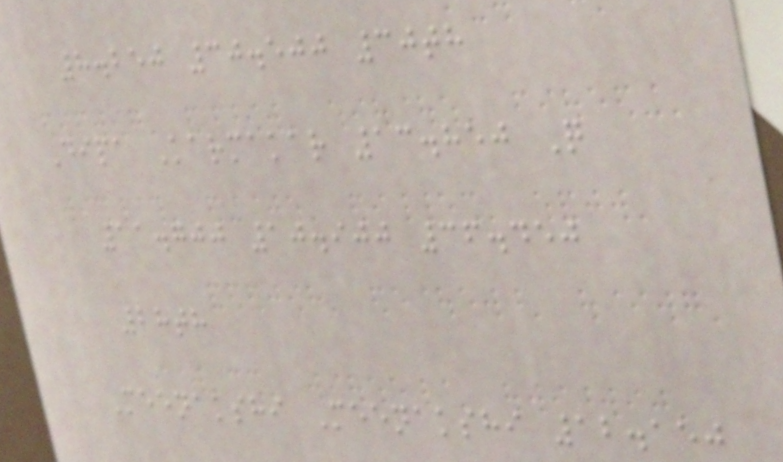8.250 30.500 30th
Dipa Karmakar 13.850 Q
11.700 10.900 36.450
28th
Meenakshi Meenakshi 12.150
